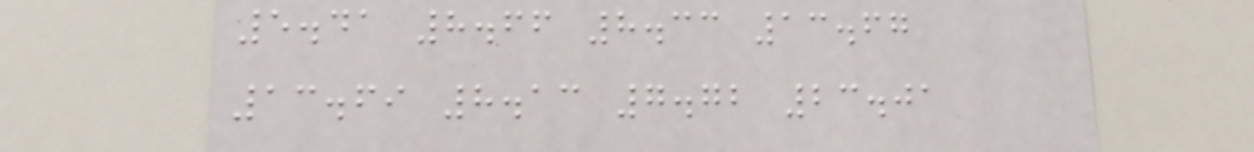5.41 8.66 8.33 13.67
13.69 8.13 7.72 23.01
